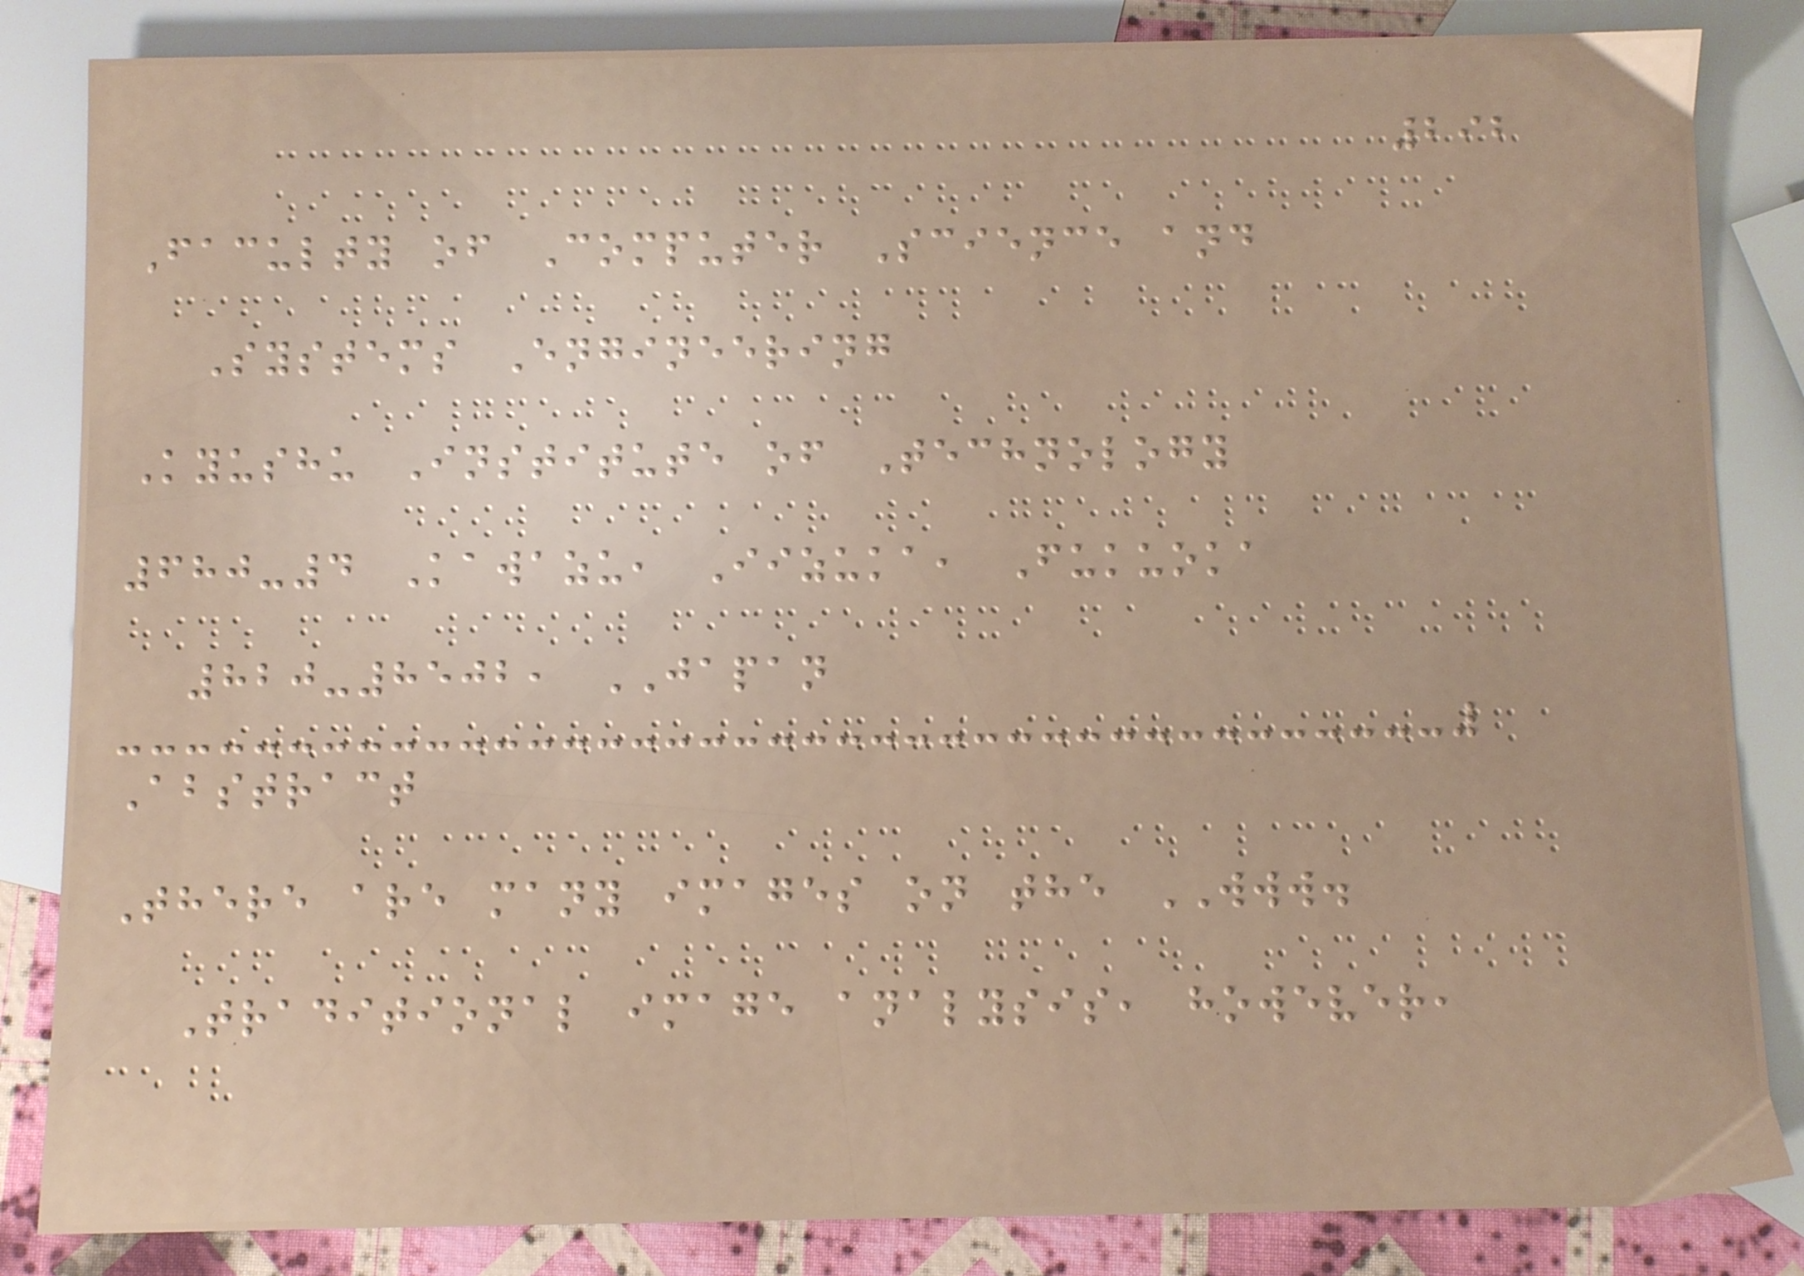292
Faculty of Computer Science and
Systems Engineering
Kyushu Institute of Technology
680-4 Kawazu, Iizuka, Fukuoka
820-8502, JAPAN
Abstract
There are many images on the WWW.
Traditional image analysis, however,
